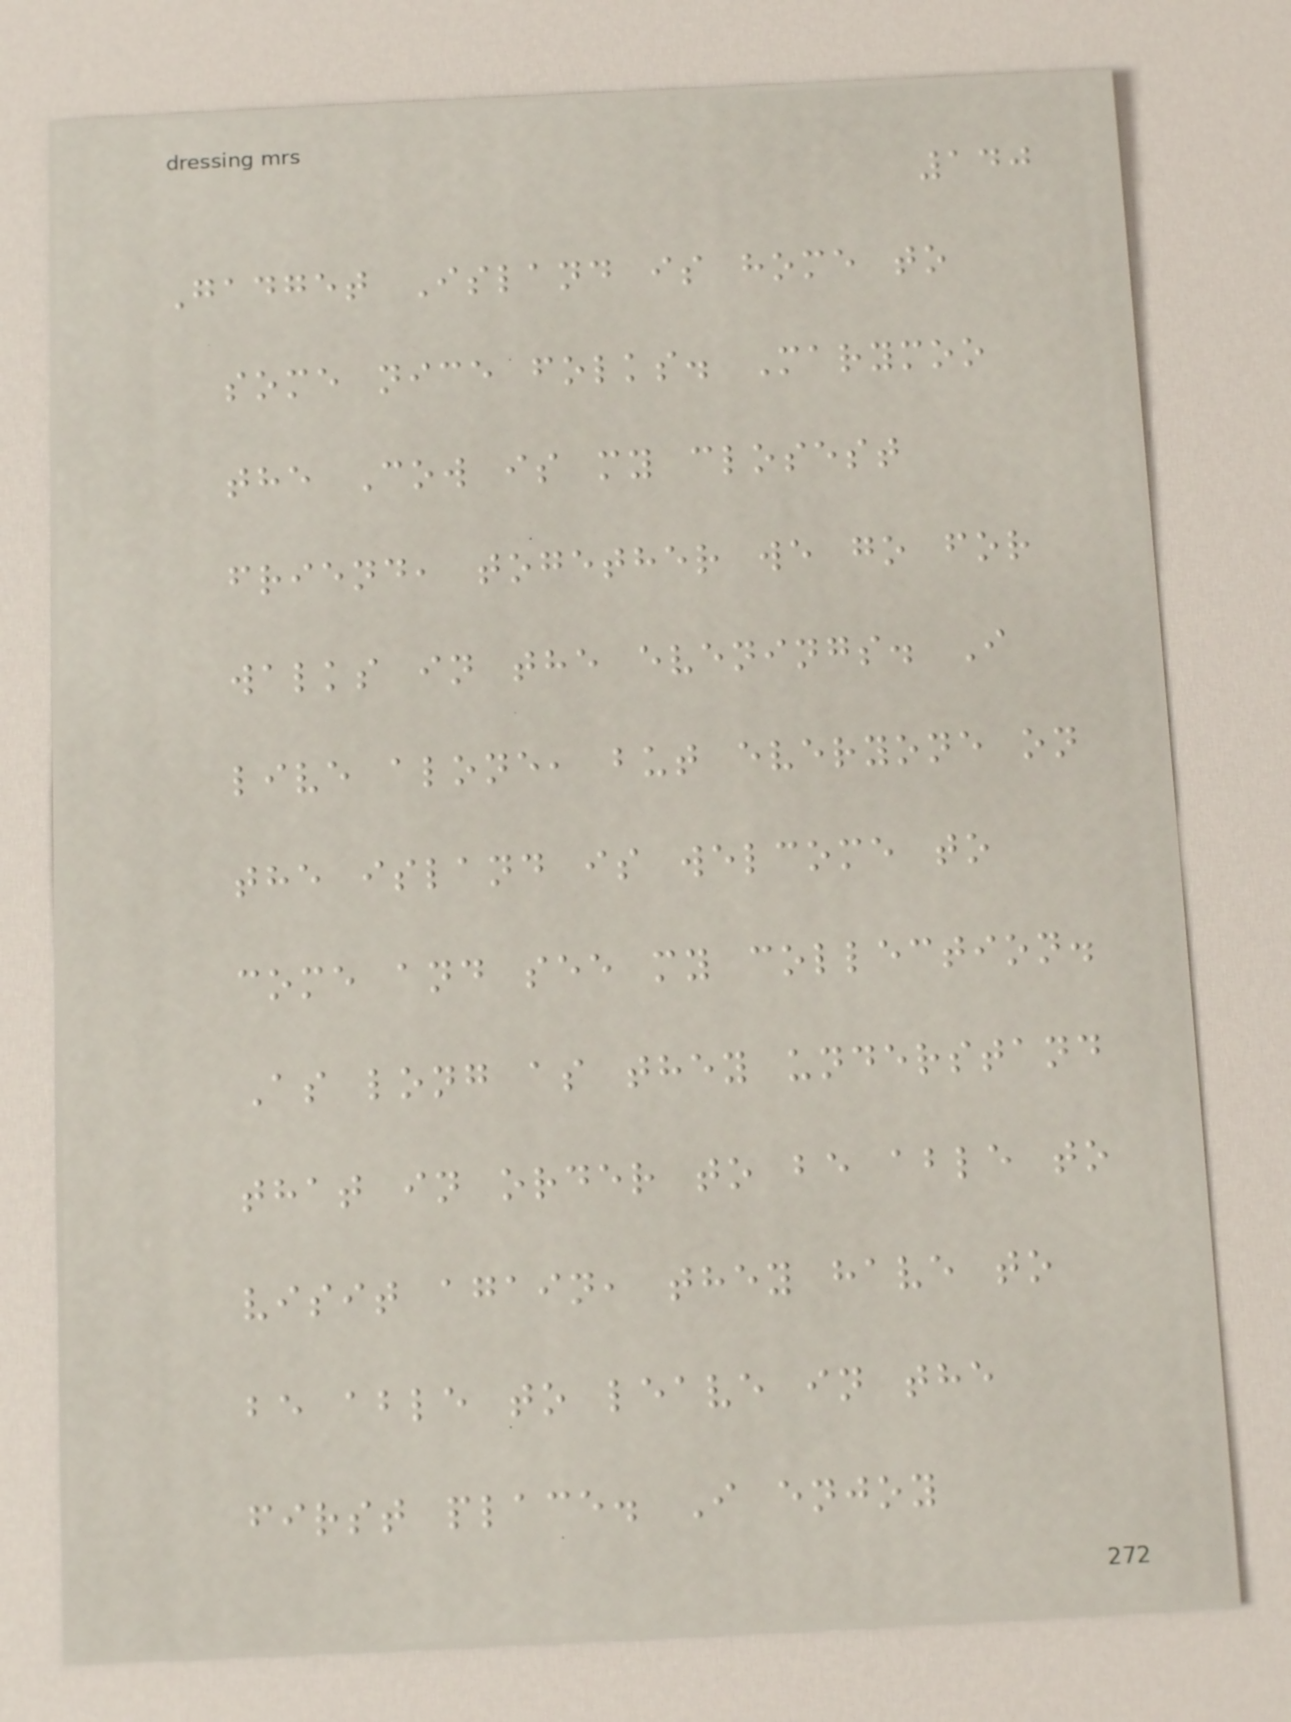140
Gadget Island is home to
some nice folks. Marymoo
the Cow is my closest
friend, together we go for
walks in the evenings. I
live alone, but everyone on
the island is welcome to
come and see my collection.
As long as they understand
that in order to be able to
visit again, they have to
be able to leave in the
first place. I enjoy
